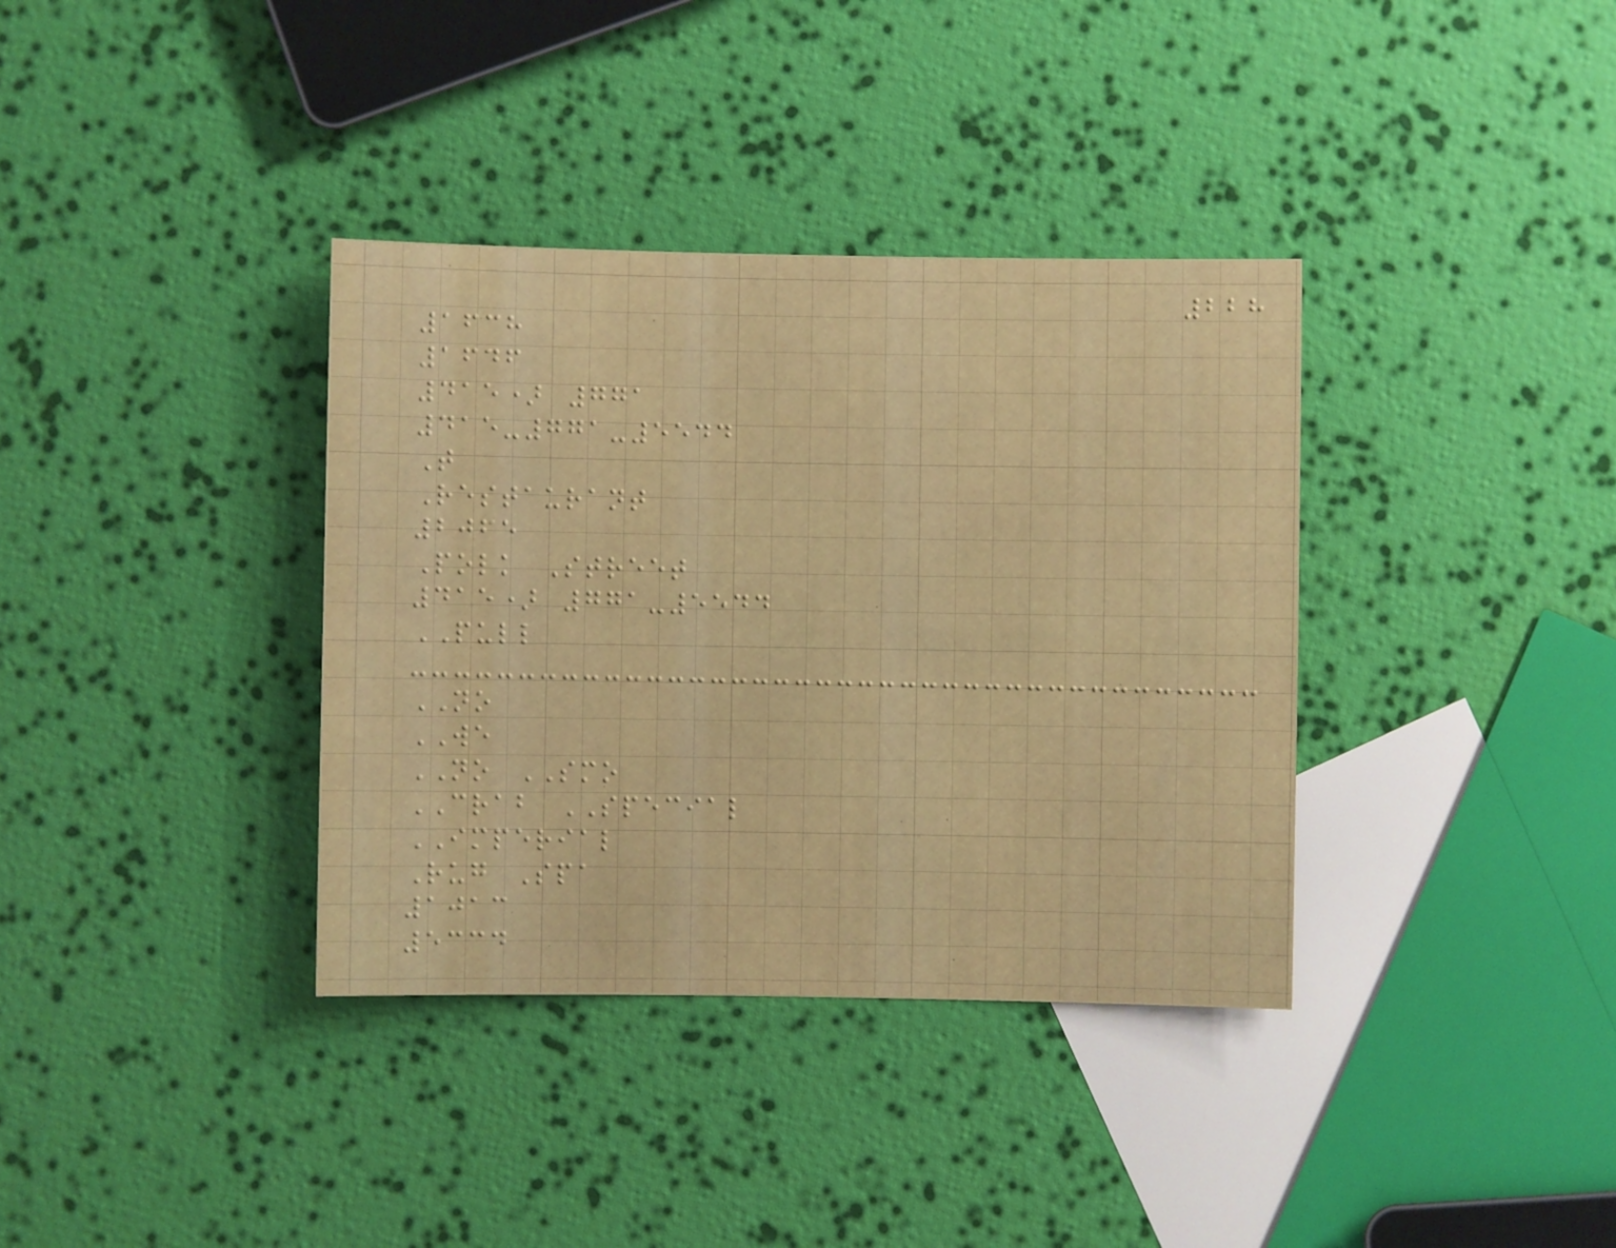228
1638
1646
415) 771
415-771-5544
T
Restaurant
2065
Polk Street
415) 771-5544
PULL
NO
WE
NO SMO
CRAB SPECIAL
IMPERIAL
Rug Spa
1013
5334
